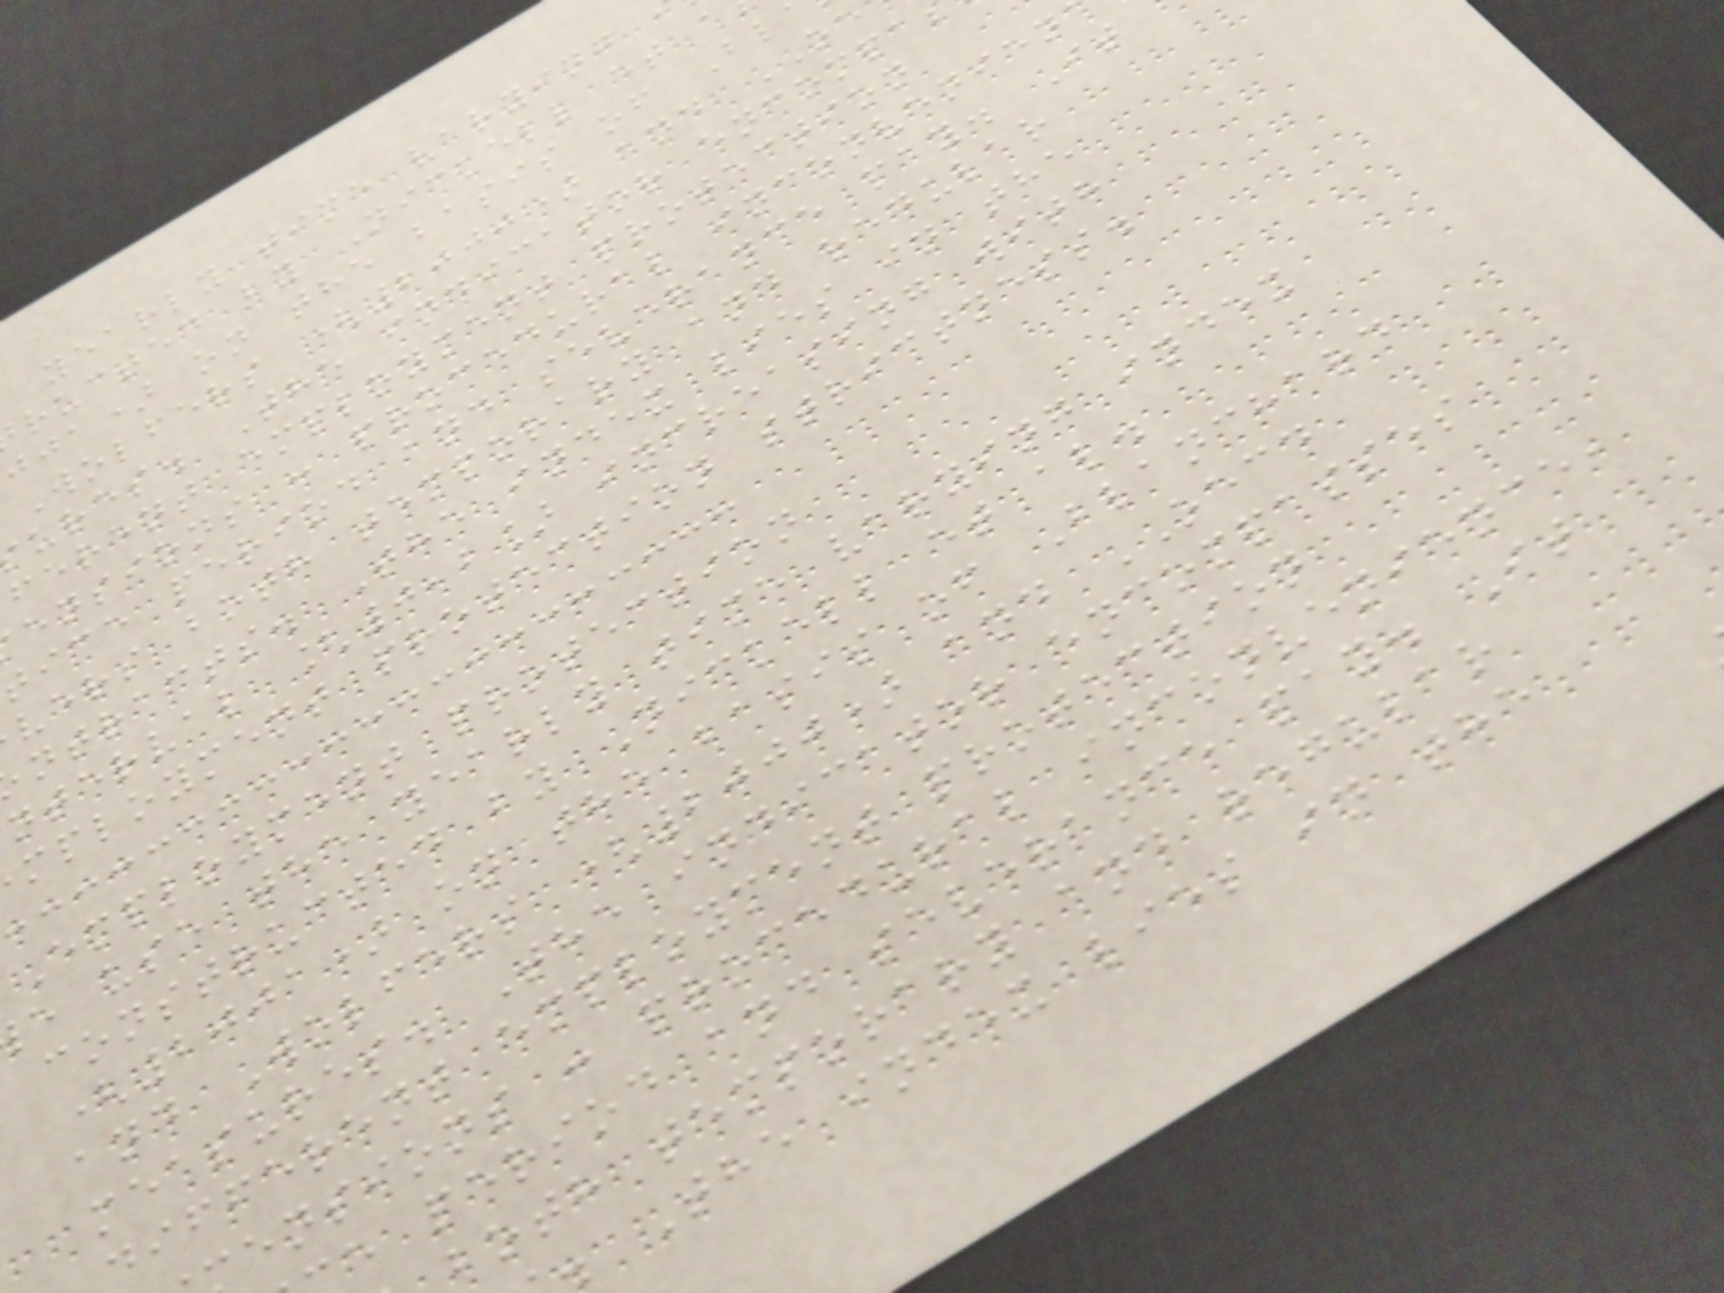yearly time varying
ructed by Nickell et a
jja) on the basis of Bl
Wolfers (2000) and OE
ures. The indicator encompa
ferent employment protection
ensions : procedural inconvenien
tice period and severance pay. It
vers both temporary and regular
ntracts. The index lies in the
nterval [0,2] increasing with
mployment protection strictness.
Employment protection
e use the yearly time varying index
constructed by Nickell et al.
(2001) on the basis of Blanchard
and Wolfers (2000) and OECD
measures. The indicator encompasses
different employment protection
ensions : procedural inconvenience,
e period and severance pay. It
both temporary and regular
The index lies in the
